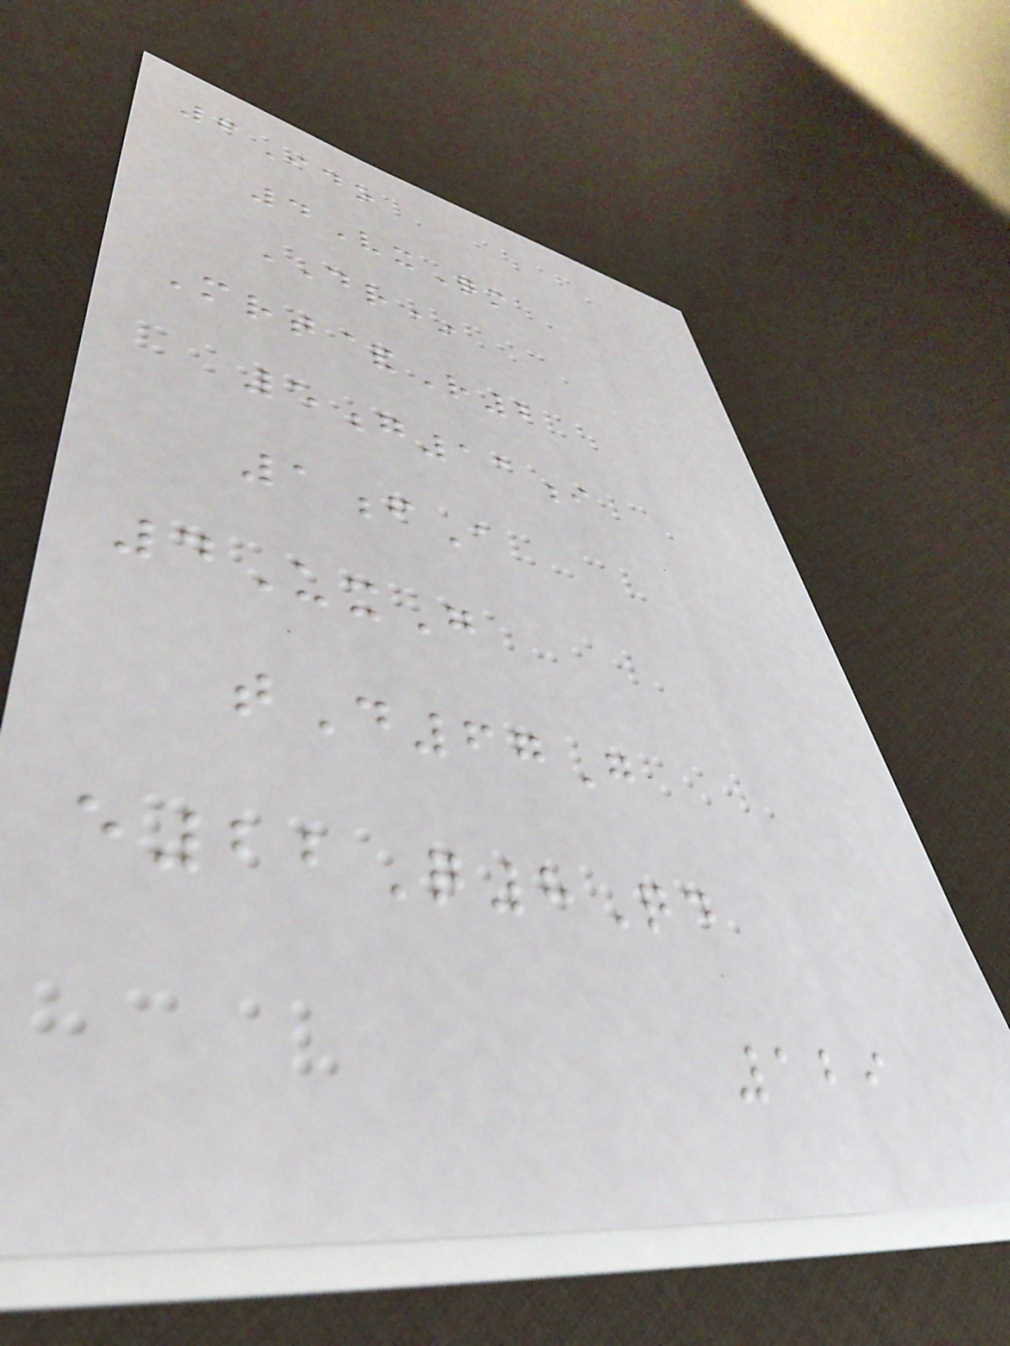6Ido
4VxQm
DR*
Mrt&R2
5g11i
1fA
4UxG
tD67G
e22Q8Qd
129
